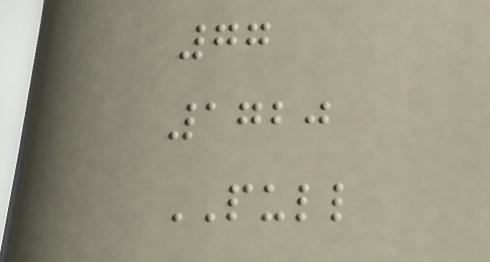77
1720
PULL
